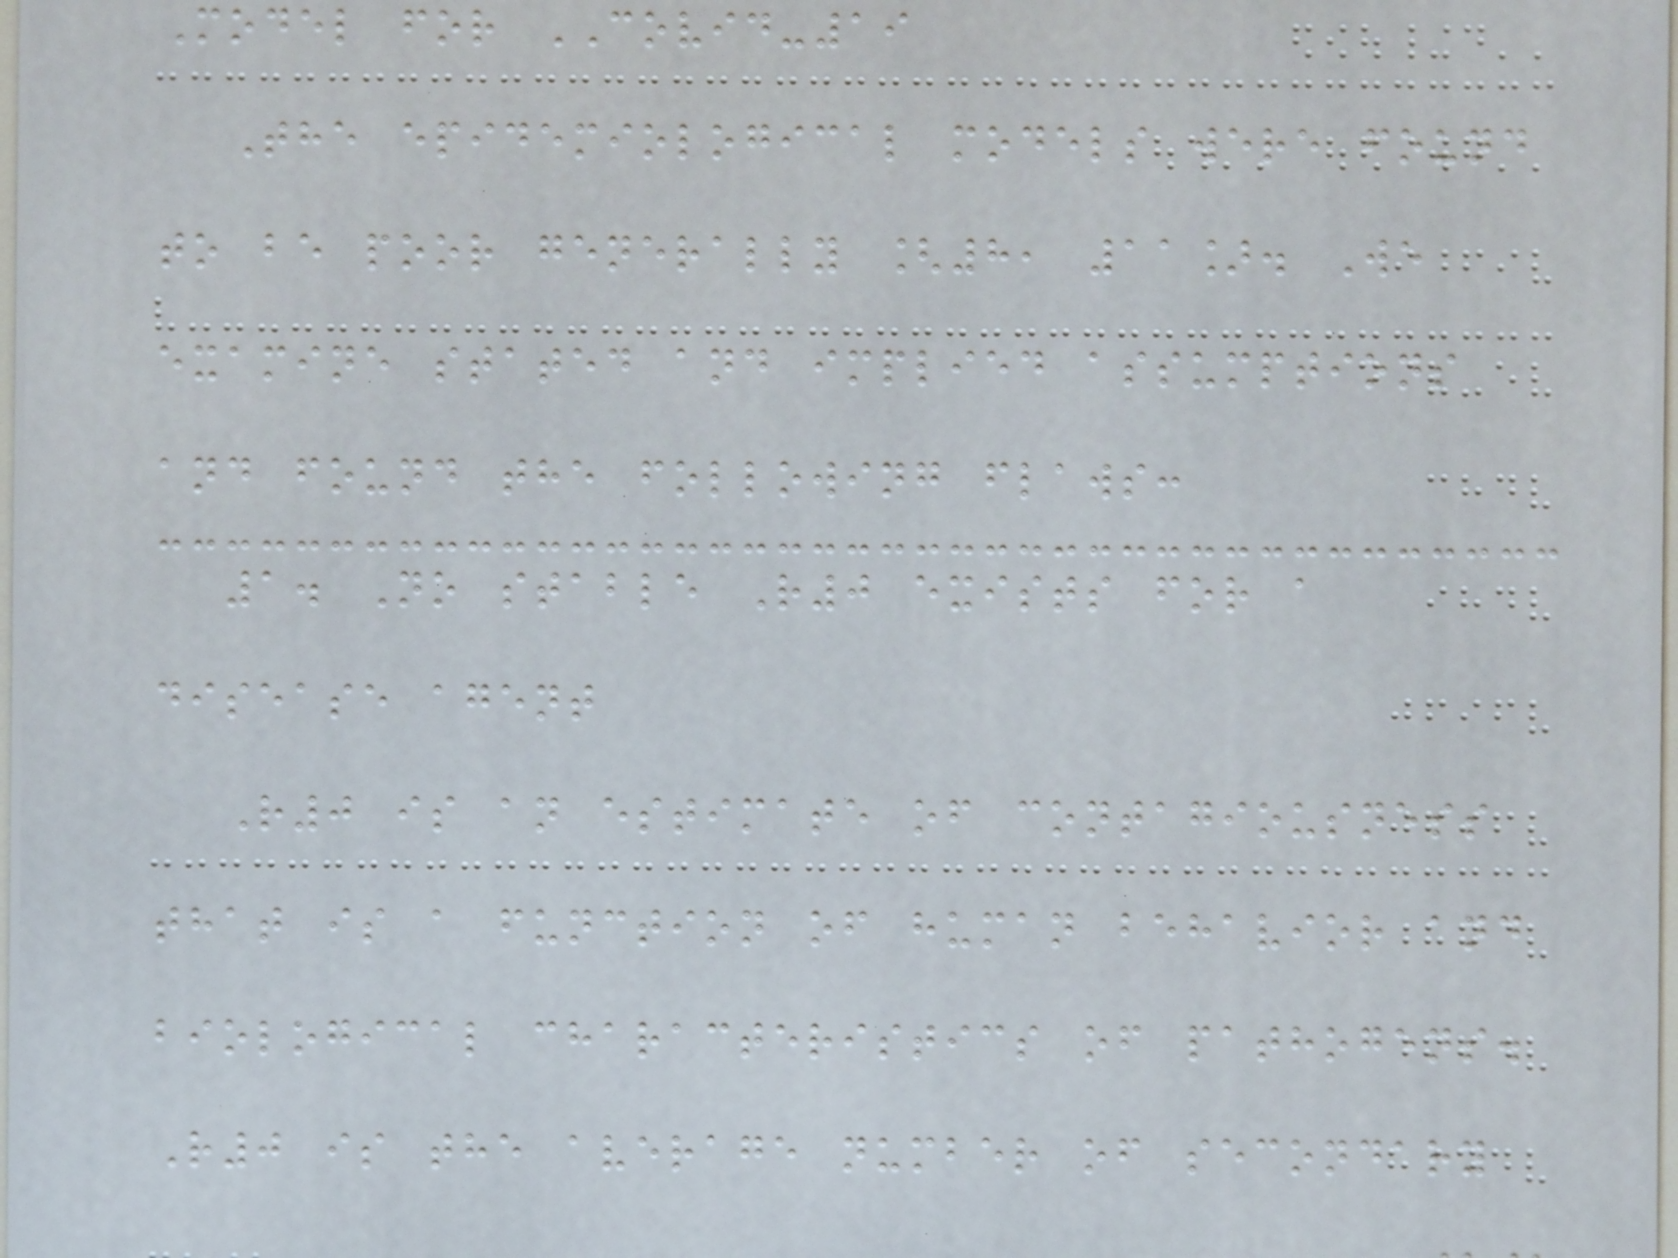Model for COVID-19
The epidemiological models were found
to be poor generally [8, 11]. We
examine stated and implied assumptions
and found the following flaws:
1. No stable R0 exists for a
disease agent
R0 is an estimate of contagiousness
that is a function of human behavior and
biological characteristics of pathogens.
R0 is the average number of secondary
